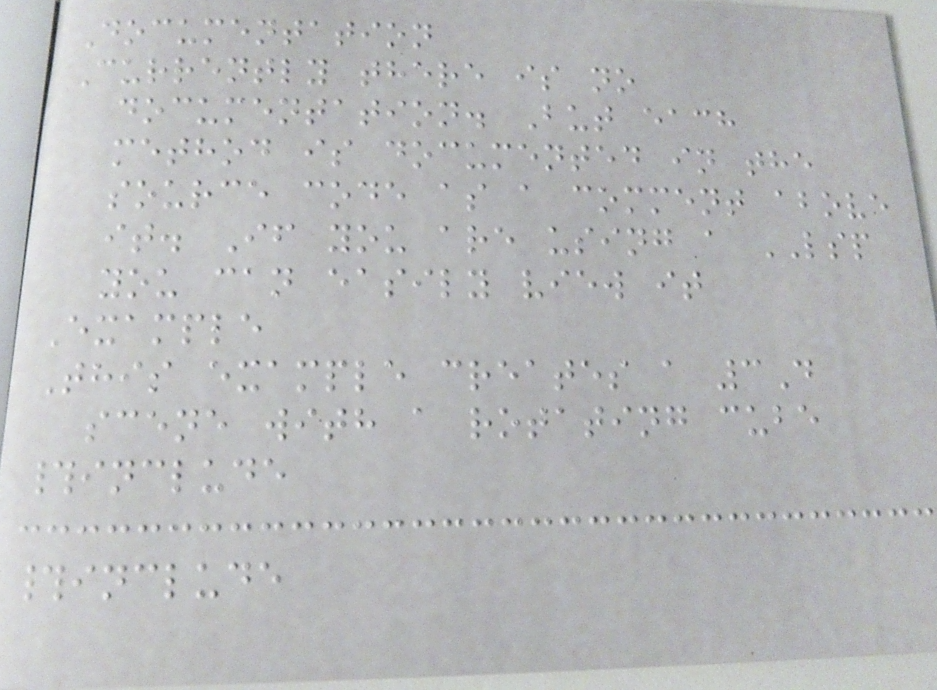Documentation
Currently there is no
documentation. But each
method is documented in the
source code as a comment above
it. If you are using a LSP
you can easily view it
Example
This example creates a 3D
scene with a rotating cube
#include
#include
